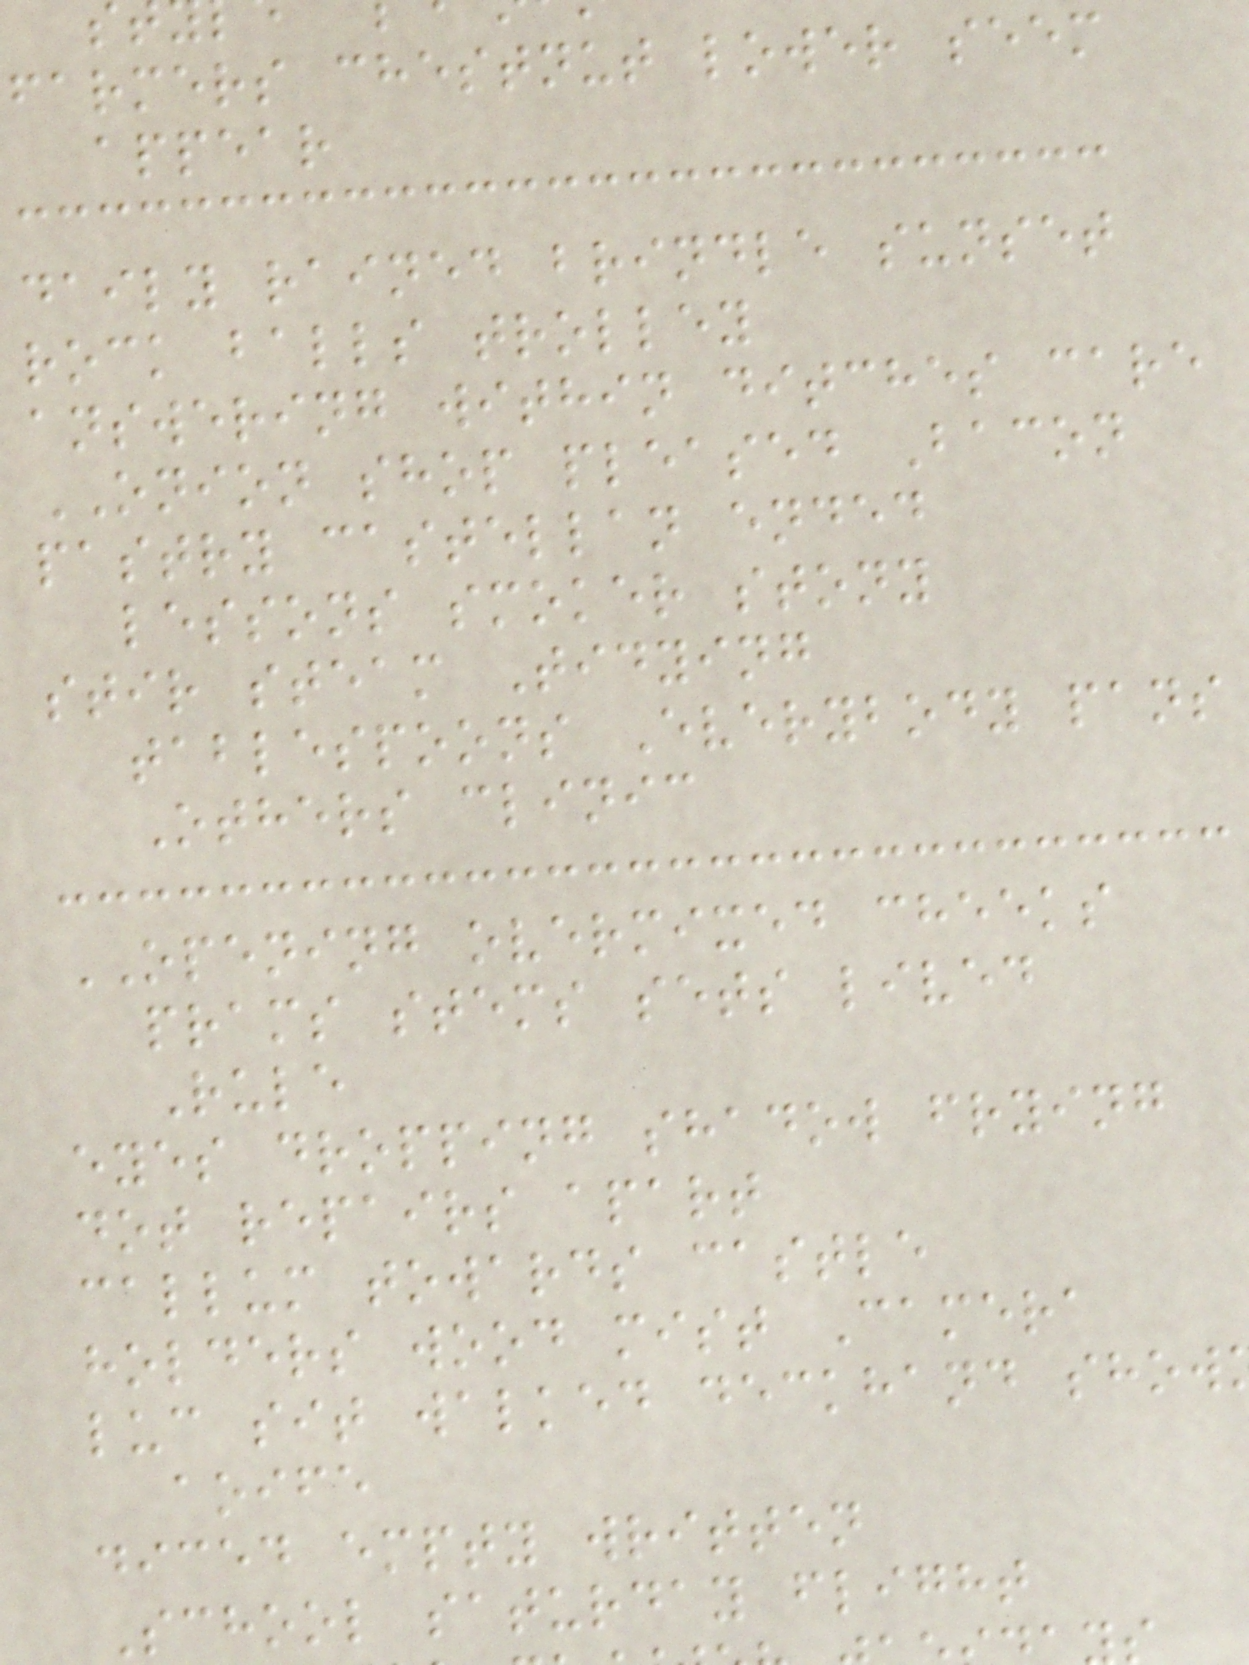farmers chestnut lower seem
appear
daily rained brindle sunset
rock balls trolley
answering within ditches care
ONION shop pleased Bacon
pastry castellan ended
lessons smoker stony
stir steam Tidying
tablespoons Everybody pans
Others clinic
OPENING overmixed cheeks
prams stems sets lived
Rule
eyes dropping shadow frying
dot repairs apart
callum towards castle
holders wood mist Camera
luc sit walked deckhand show
aoife
diced empty written
School saturday flight
